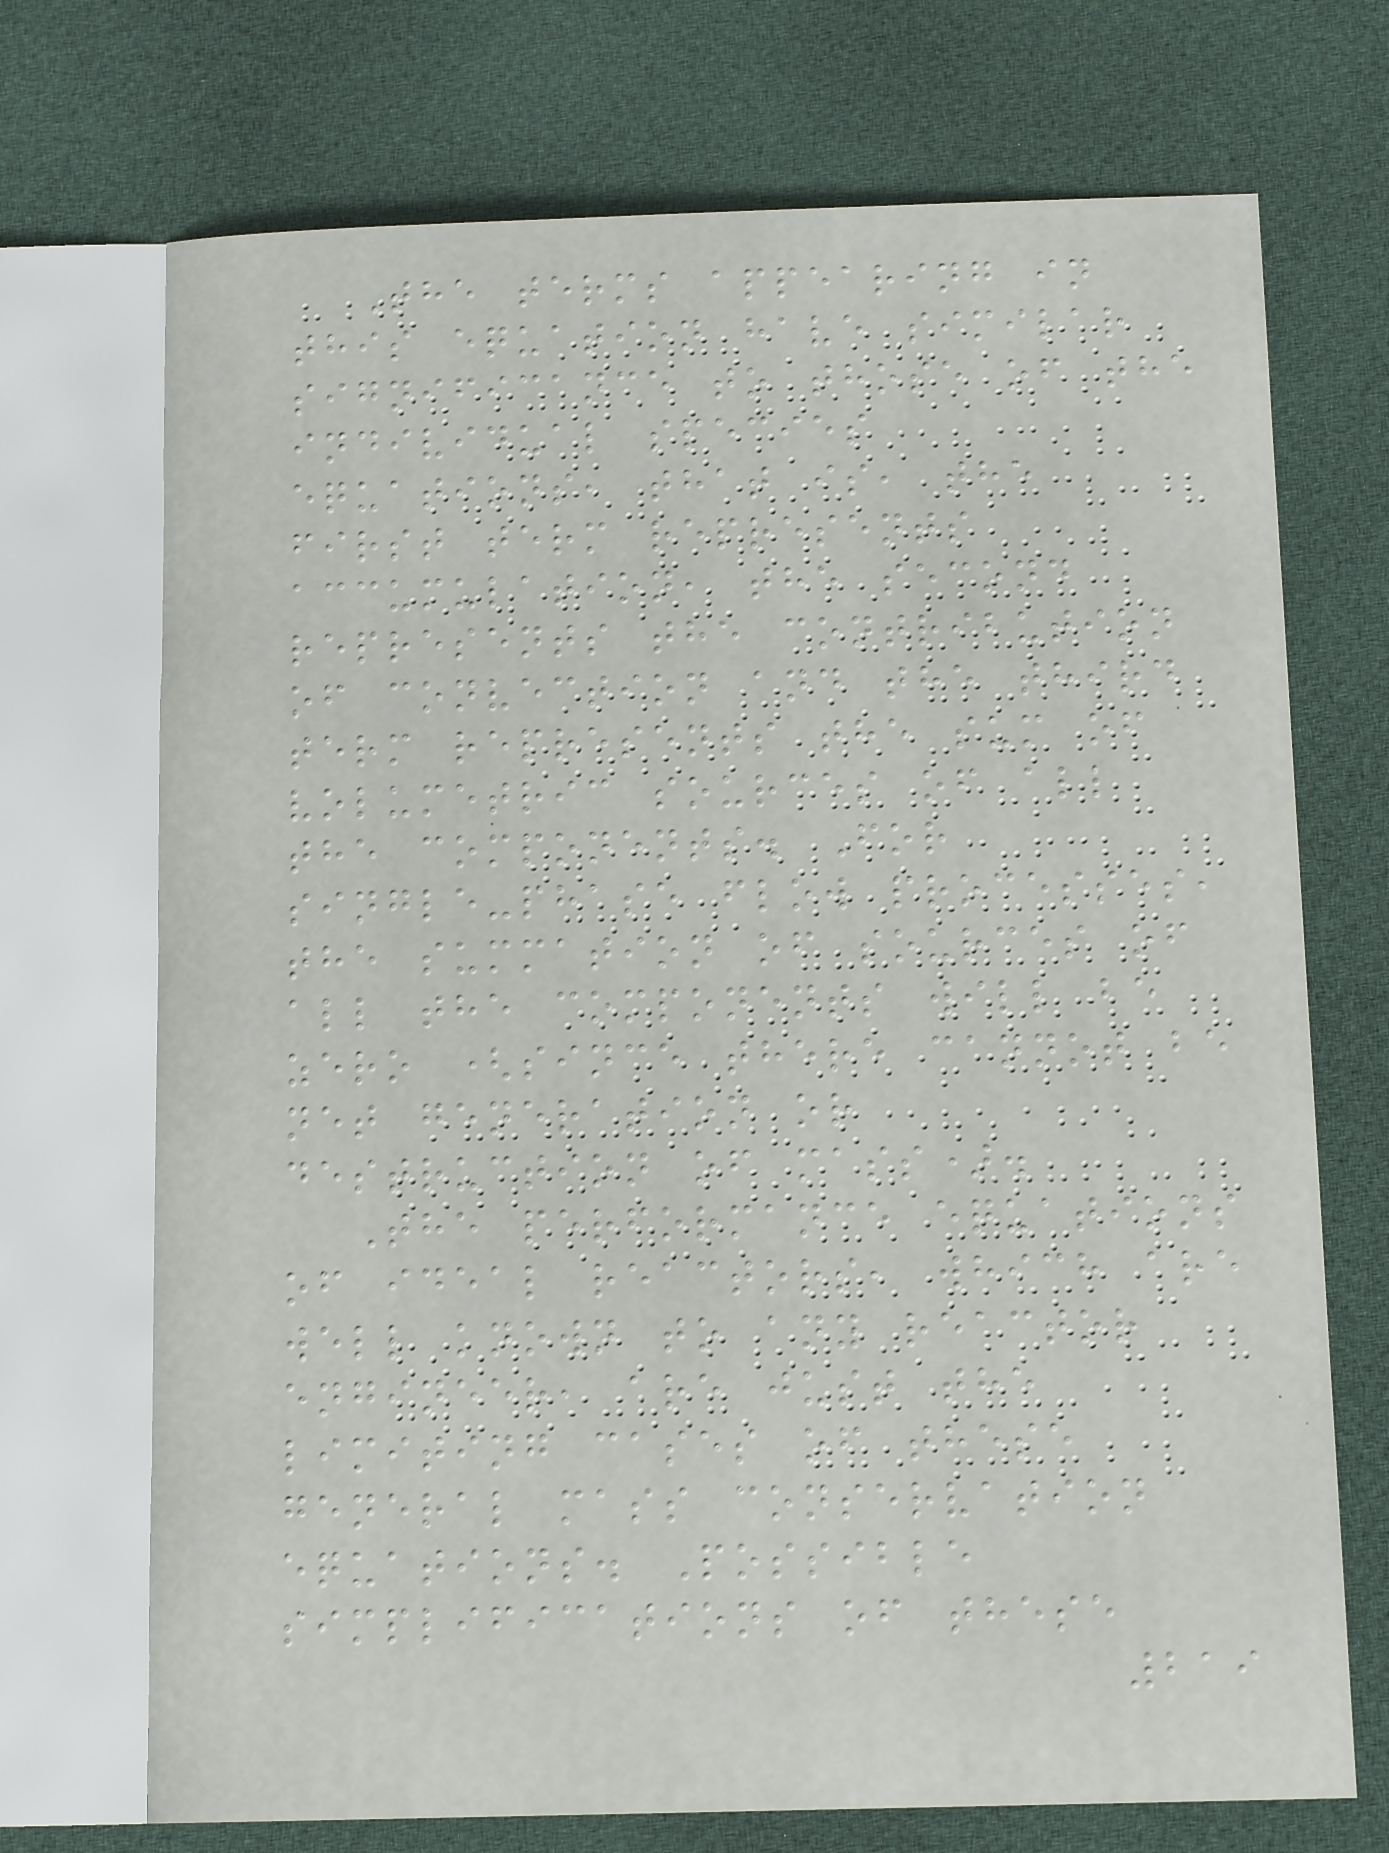The terms appearing in
this equation have similar
significance to those of the
individual species
equations, that is, the
first term represents
accumulation, the second
represents the contribution
of convection and the third
term represents the sum of
volumetric sources of all
the components. For
single-phase flow processes,
the summation of sources of
all the components will be
zero (since there cannot be
net generation or
destruction of mass).
The performance equations
of ideal reactors, which are
well known to any reactor
engineer, are just the
limiting cases of these
general mass conservation
equations. Possible
simplifications of these
219
